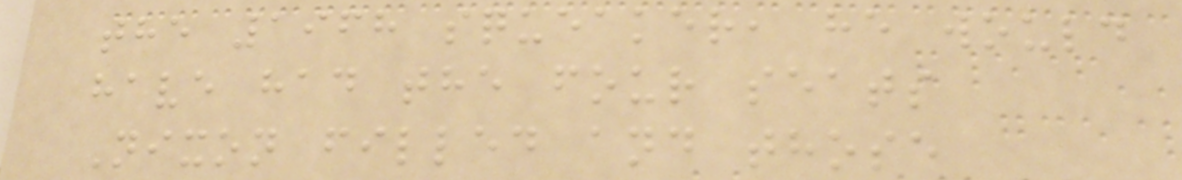the 1968 squeaker, he would
have had the four seats
Nixon filled and those
